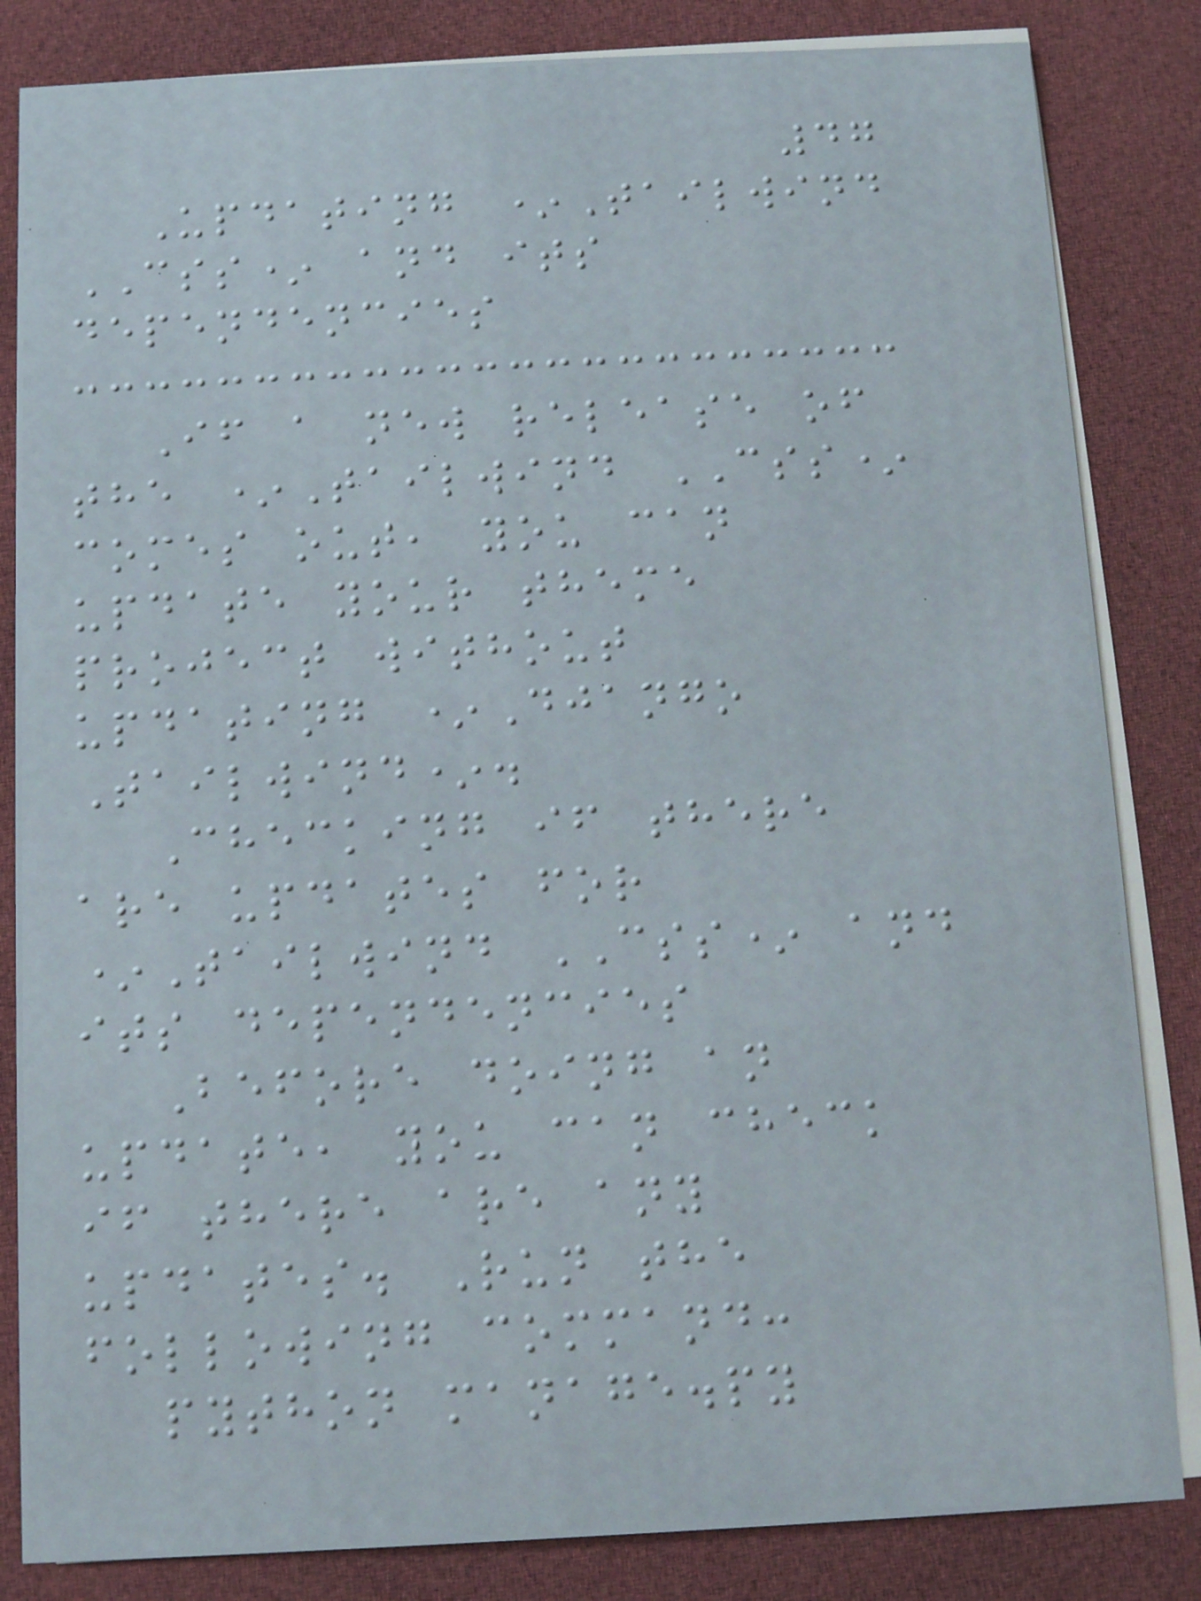47
Updating *Tailwind
CSS* and its
dependencies
If a new release of
the *Tailwind CSS*
comes out, you can
update your theme
project without
updating *Django
Tailwind*.
Checking if there
are updates for
*Tailwind CSS* and
its dependencies
Before doing an
update, you can check
if there are any
updates. Run the
following command:
python manage.py
